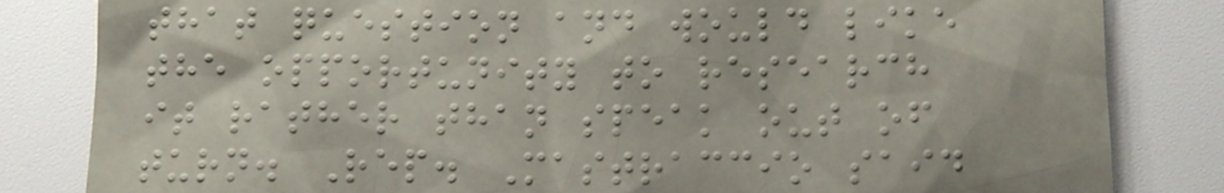that question and would like
the opportunity to research
it rather than speak out of
turn. Rep. Mastraccio said
